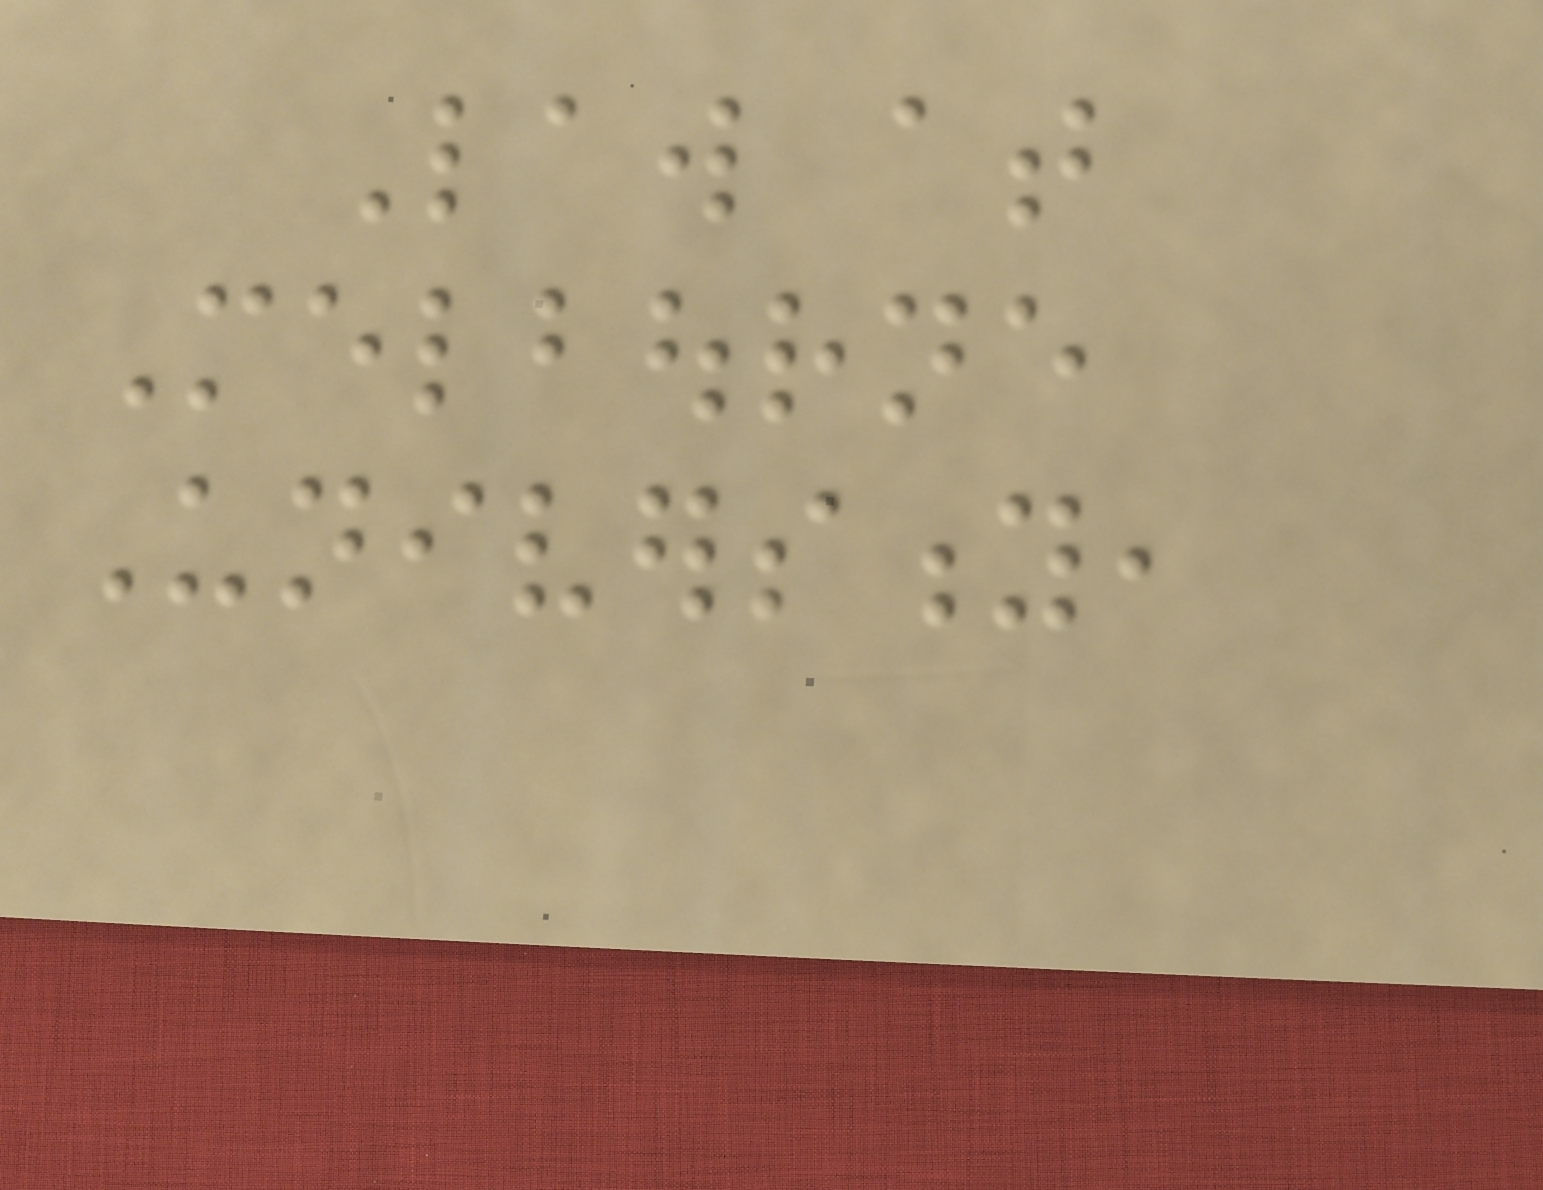Law at
Melbourne
University,
